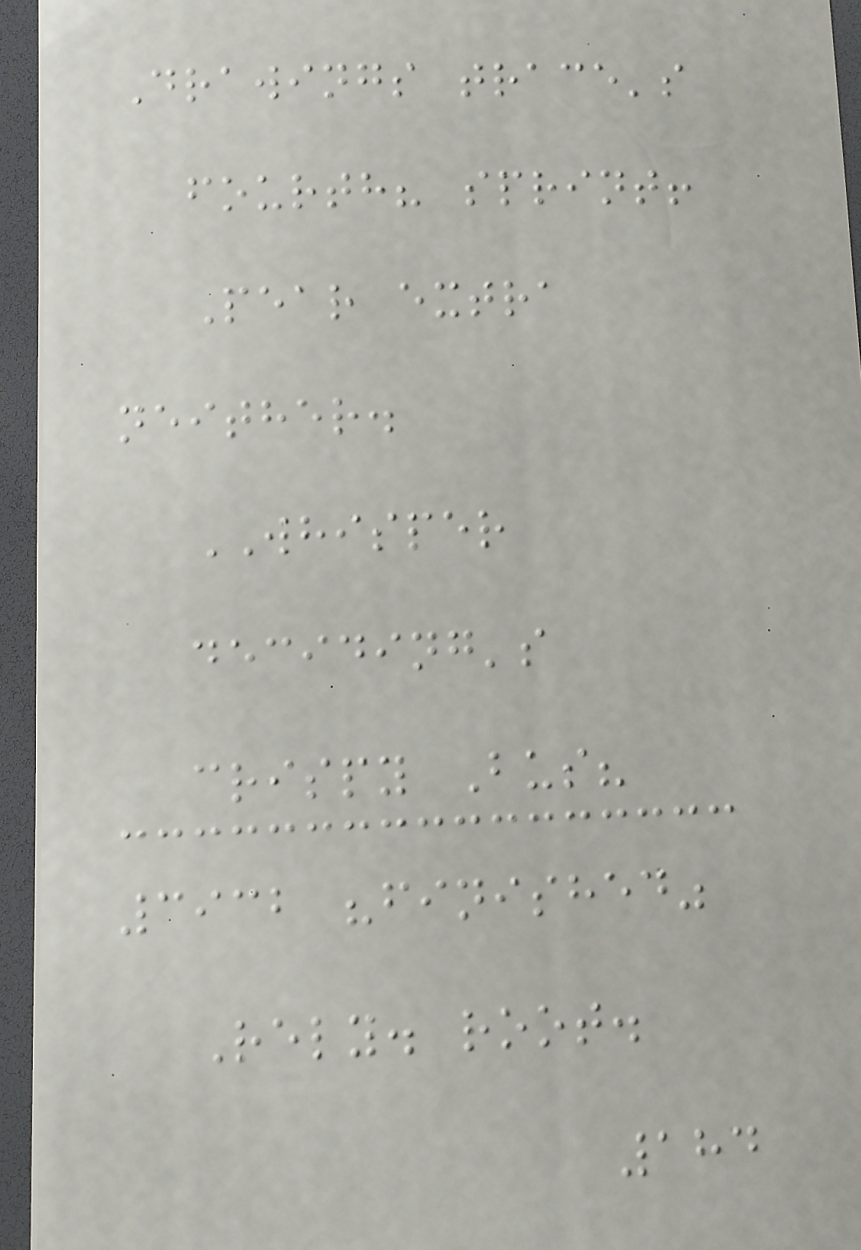Drawings trace's
fourth? sprint!
Pear extra
neither.
WHISPER
deciding's
crispy Bus?
3932 "finished"
Rely. root.
184
